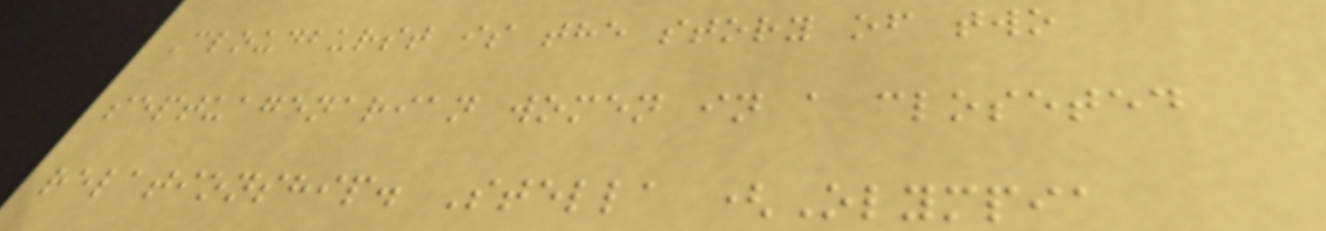Cloudburst is the story of two
septuagenarian women in a closeted
relationship. Stella (Olympia
